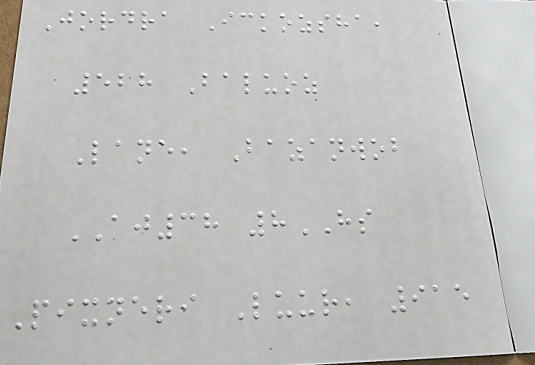Jordra Ickozsha,
528 Baluoz
Lane, Bazanwob
AJ38 8HS
Pixneri Luur, 915
